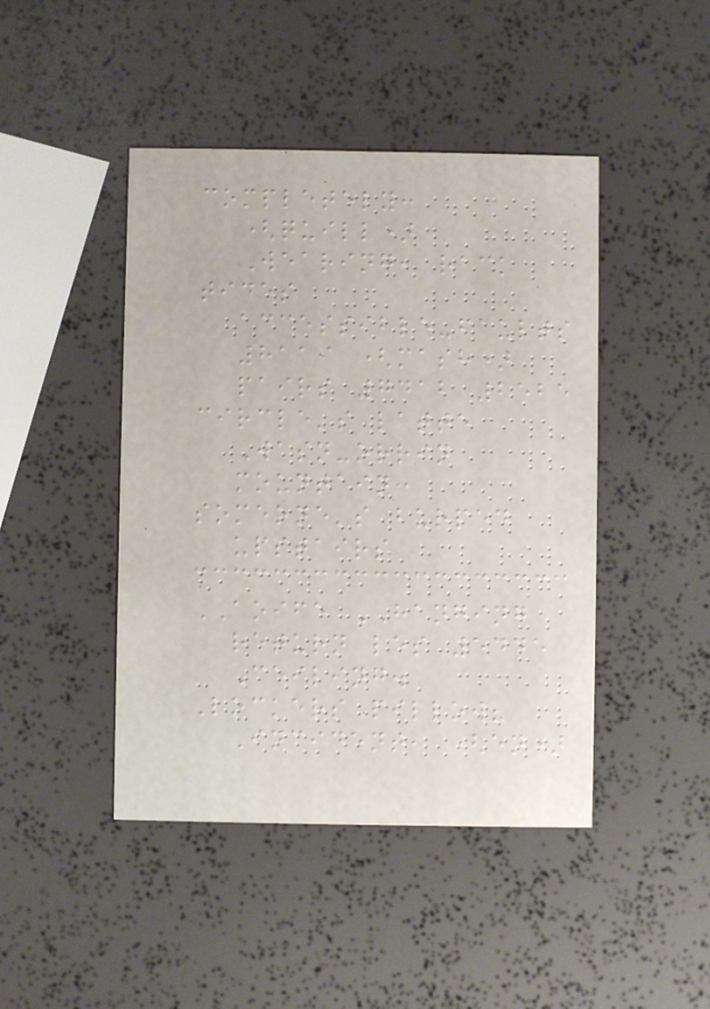completely:
(quill)
Wearing, rack
tides
accessible-faults
8119 (mash)
pairs 7412 2525
circle's latte
Wasn-orrin
mountain:
someone's burped
upstairs
AOIFE HANGING
return les 5445
Ceiling.
Lockers pillow?
Incident, (en)
